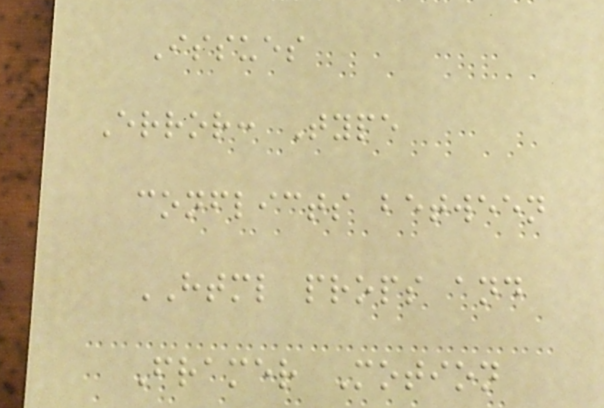Issues
Error: Type
conflicts between
HTML props and
Framer Motion
